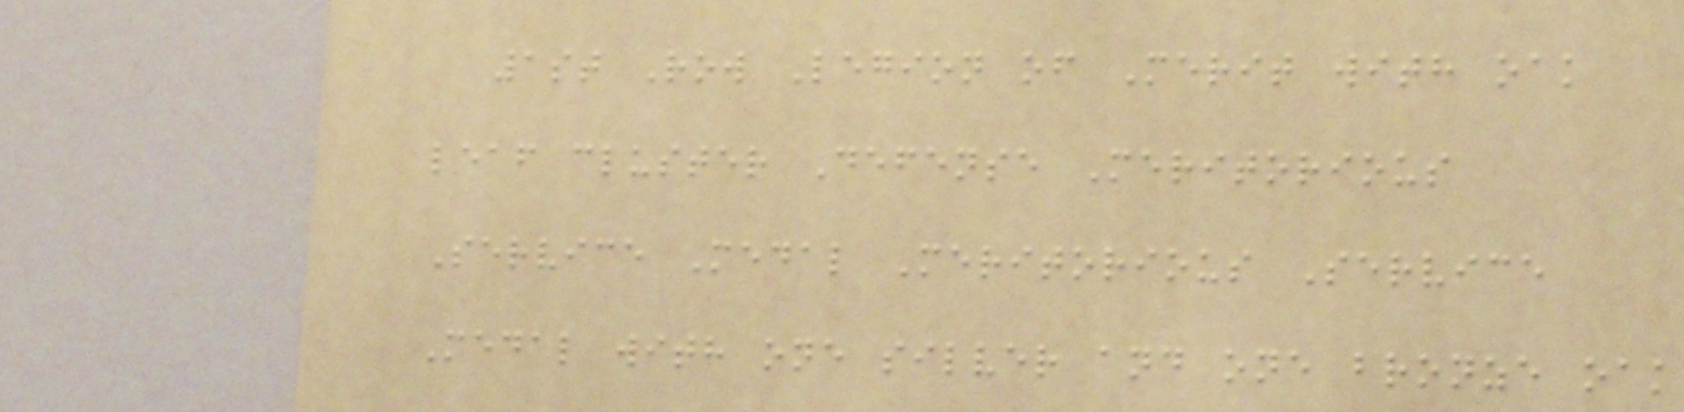1st Row Legion of Merit with oak
leaf cluster Defense Meritorious
Service Medal Meritorious Service
Medal with one silver and one bronze oak
